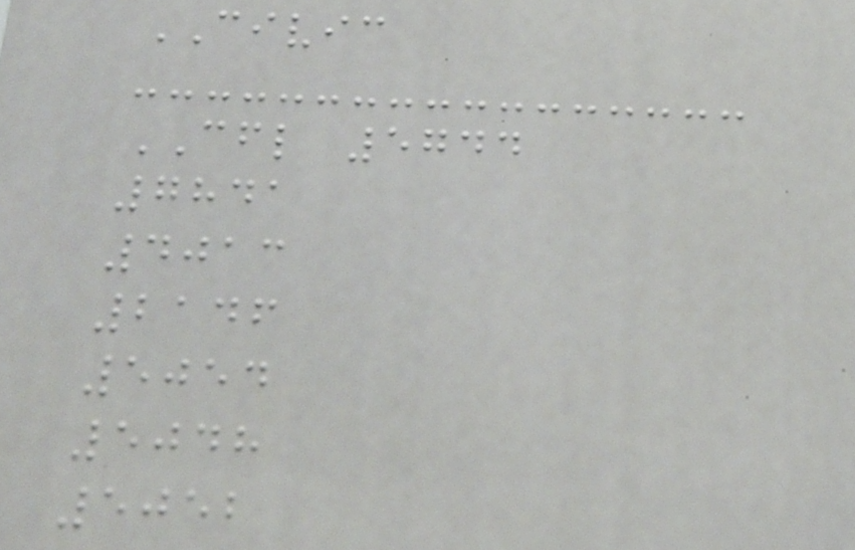CIVIC
CFL 5744
7841
4013
2146
5054
5048
5052
